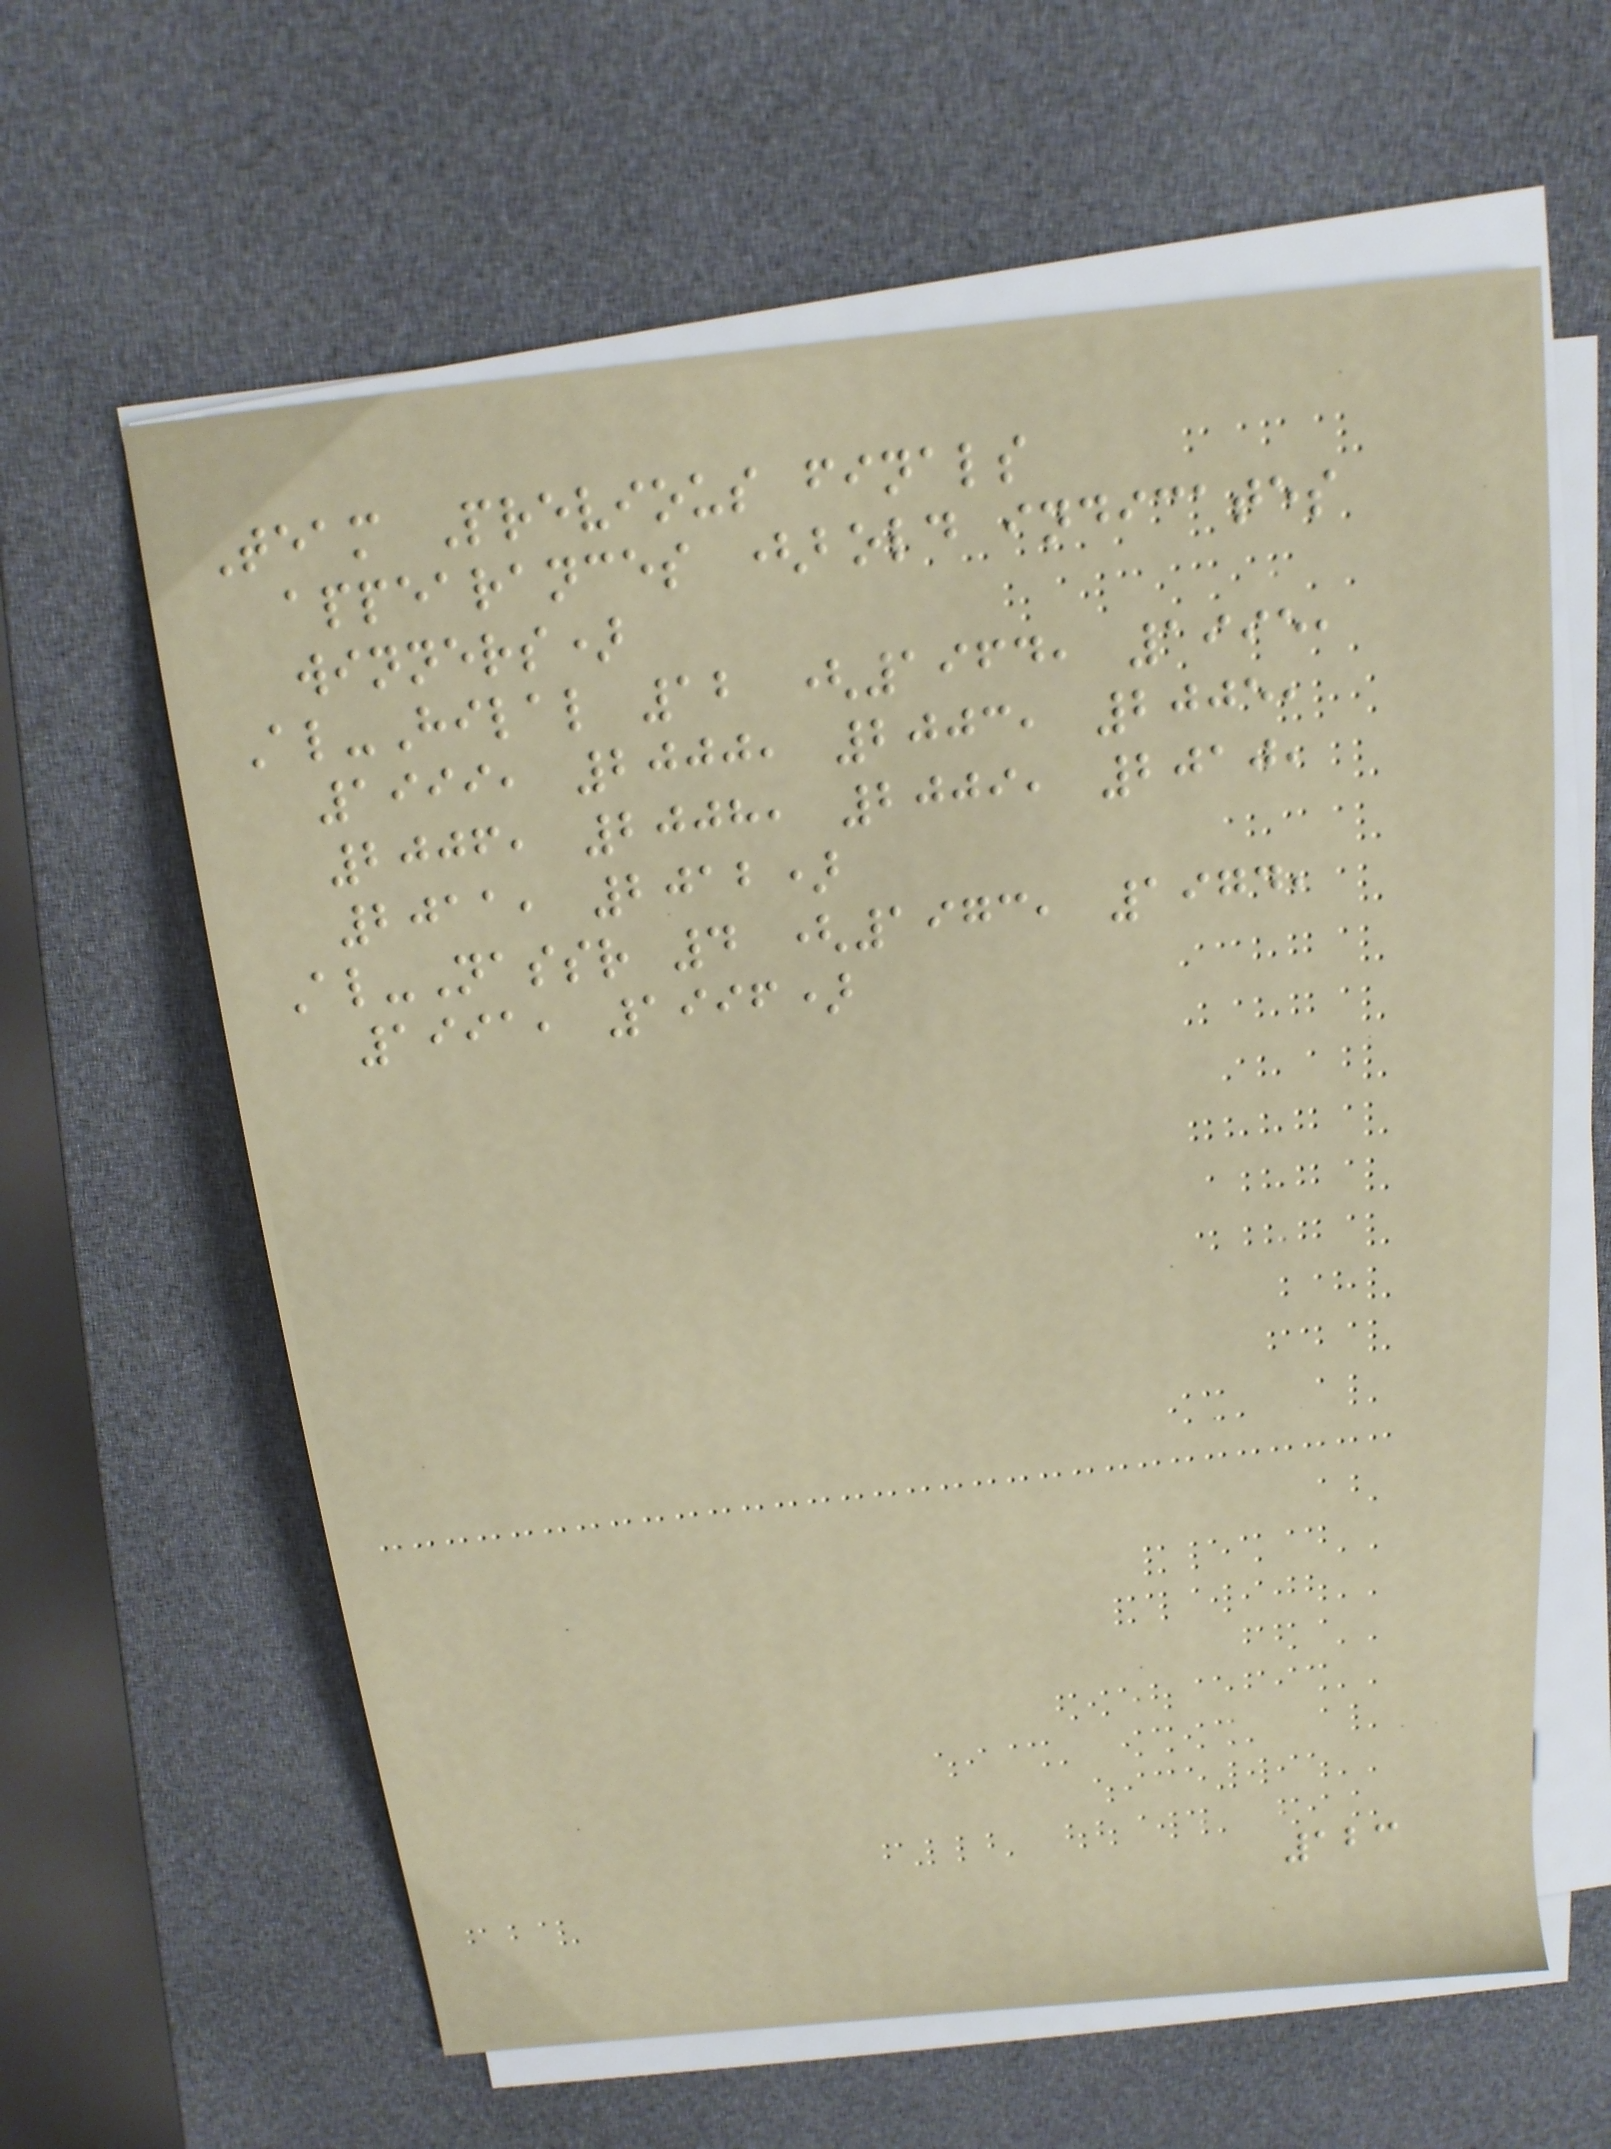Team Previous finals
appearances (bold indicates
winners)
Al-Hilal 12 (1964, 1995,
1999, 2000, 2003, 2005,
2006, 2008, 2009, 2010,
2011, 2012)
Al-Nassr 4 (1973, 1974,
1991, 1996)
123
